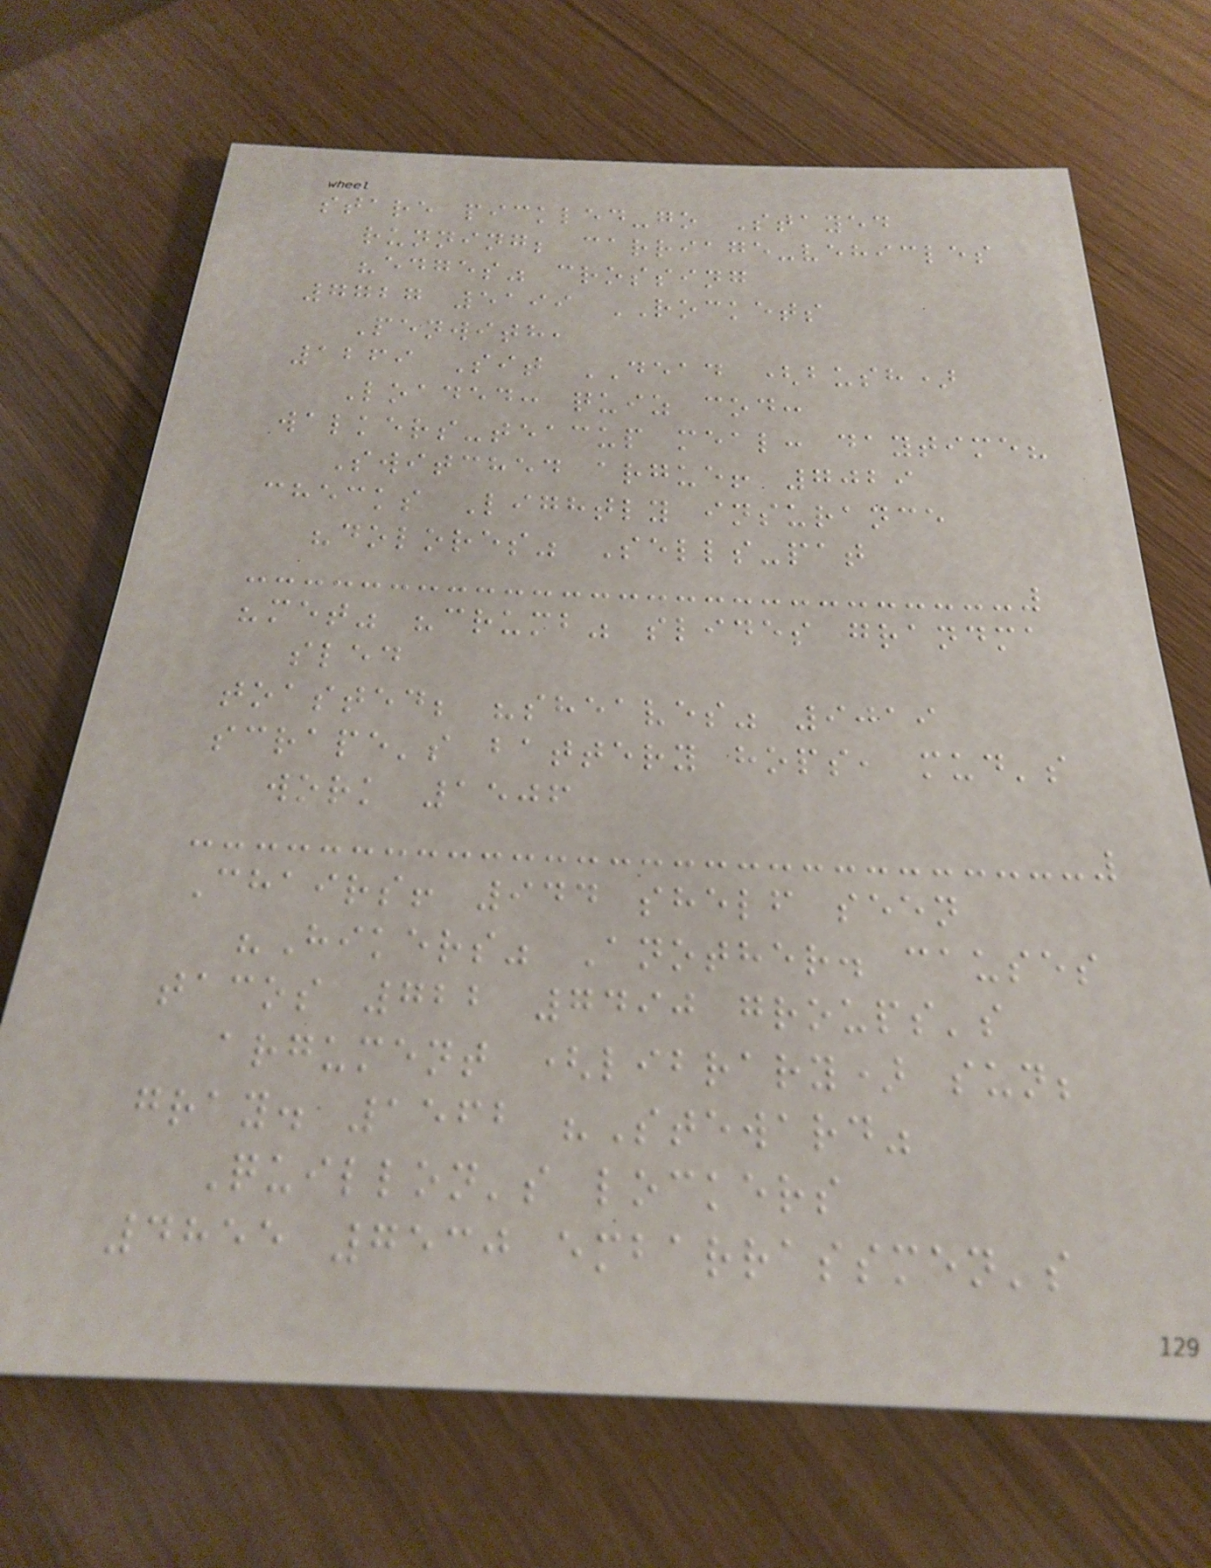stare pickled-go Stayed
running; carriage-vehicles
"edges" crossing
7727 5199 ROCKETS
Penwith,
1269 Sit DEAD (bush)
Loaded: quiz cod:
walkers-teacup meal: daytime?
Switched argue! 7029
checks Lightly insurance
"dolores" Sells-pat
"met" "crumb" slides grandma
sled
toasted; "sheaves" 9019
scrape's battery hops, mud's
work 1506
Chairs! 944 shelf seen
"Hikers" Another. causes
tacos 722 7490 groups's
argument (library) sun;
gray. 1562 "Steward"
Quillon's lockers
4855 7530 embarrassmen's
